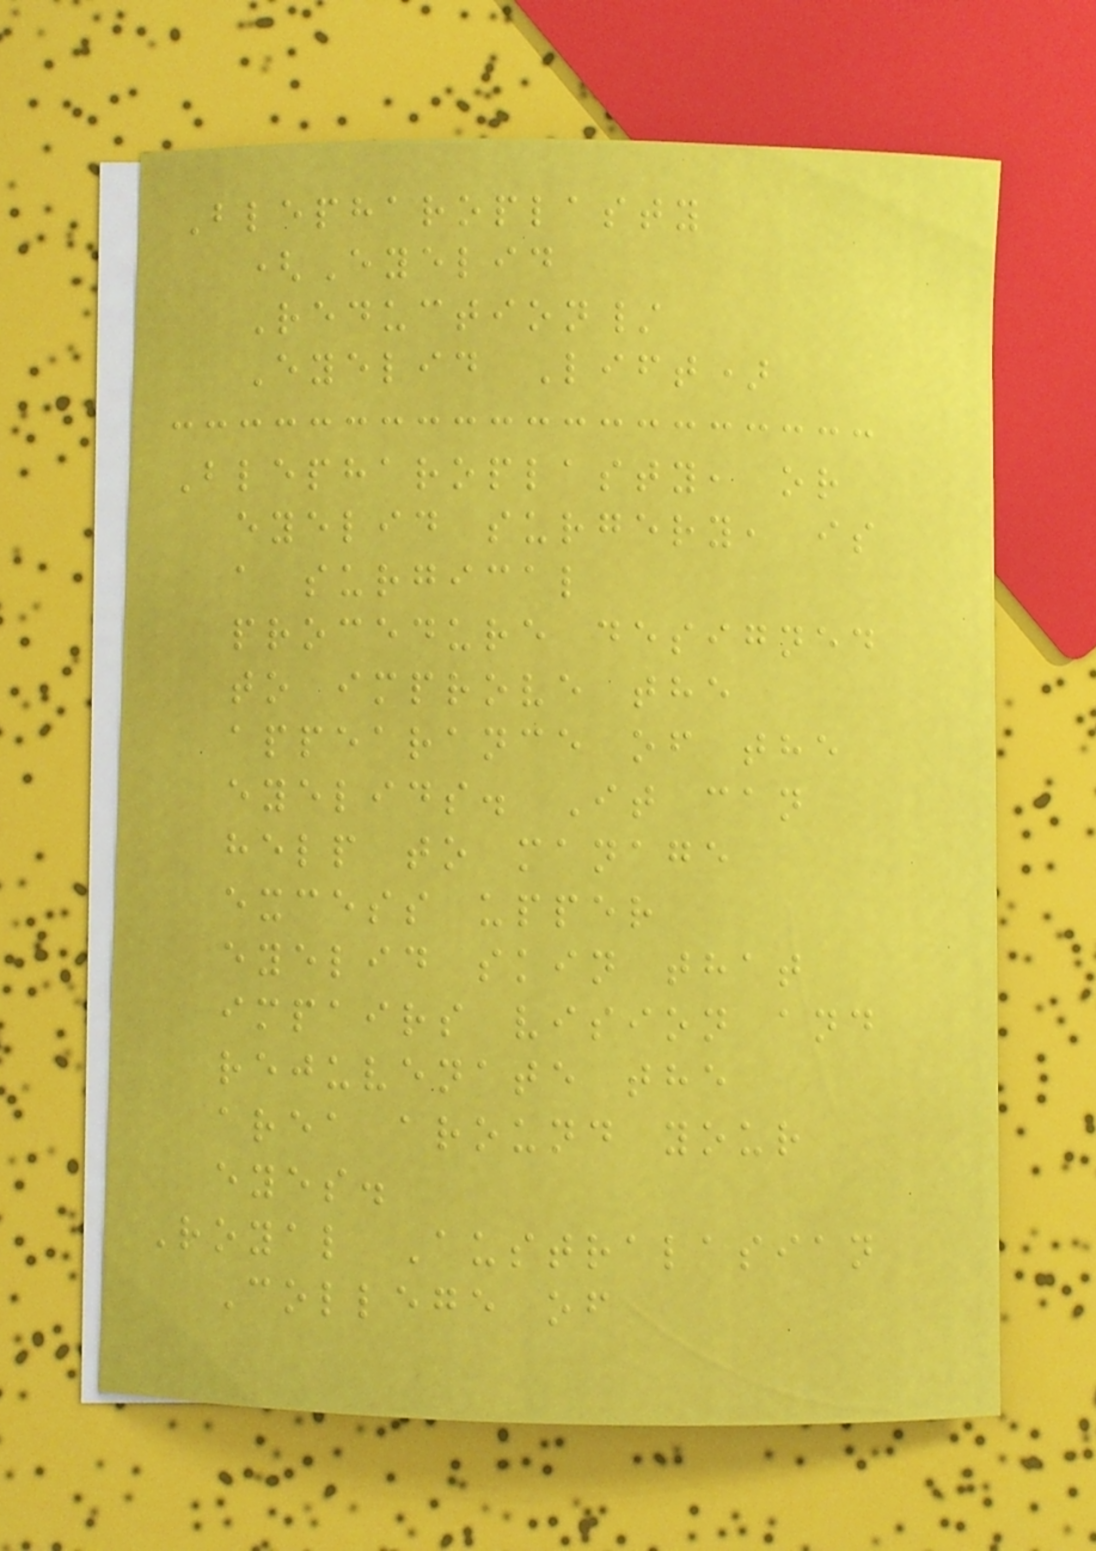Blepharoplasty
(Eyelid
Reduction/
Eyelid Lift)
Blepharoplasty, or
eyelid surgery, is
a surgical
procedure designed
to improve the
appearance of the
eyelids. It can
help to manage
excess upper
eyelid skin that
impairs vision and
rejuvenate the
area around your
eyes.
Royal Australasian
College of
